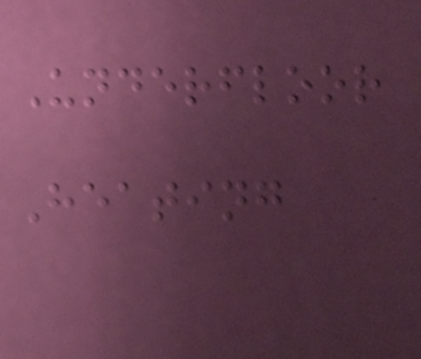Underfloor
Heating
